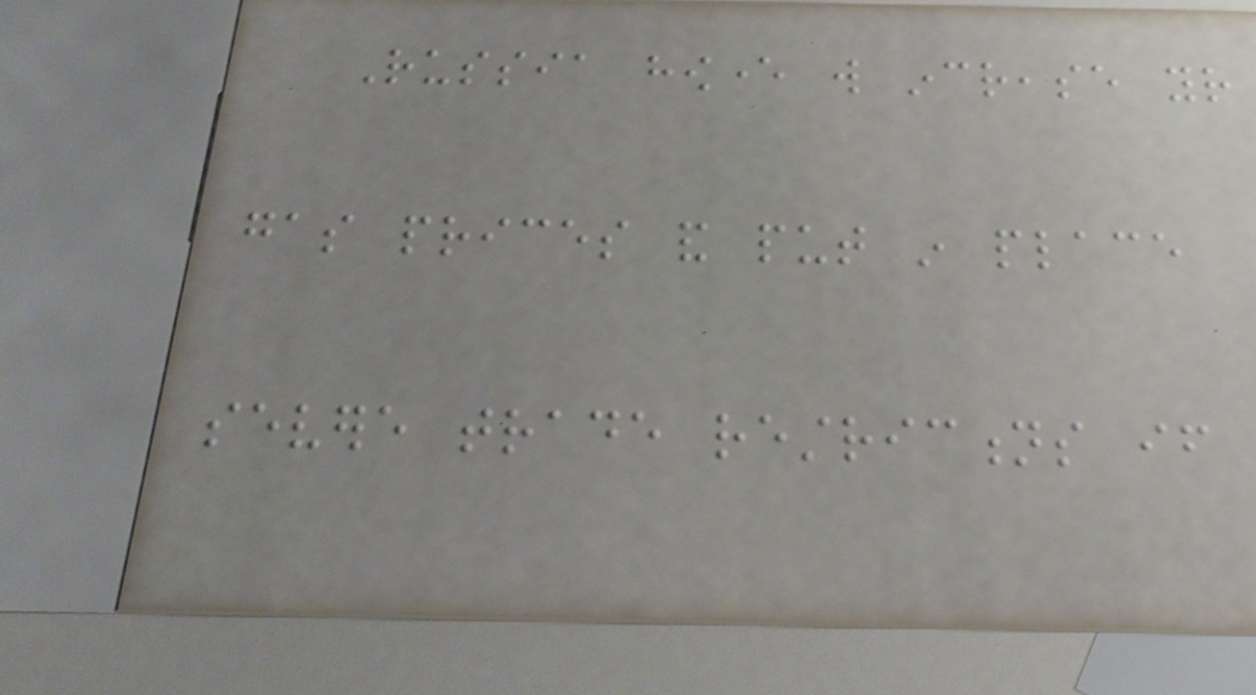Russia however will increase your
gas prices and put in place
severe trade restrictions if
